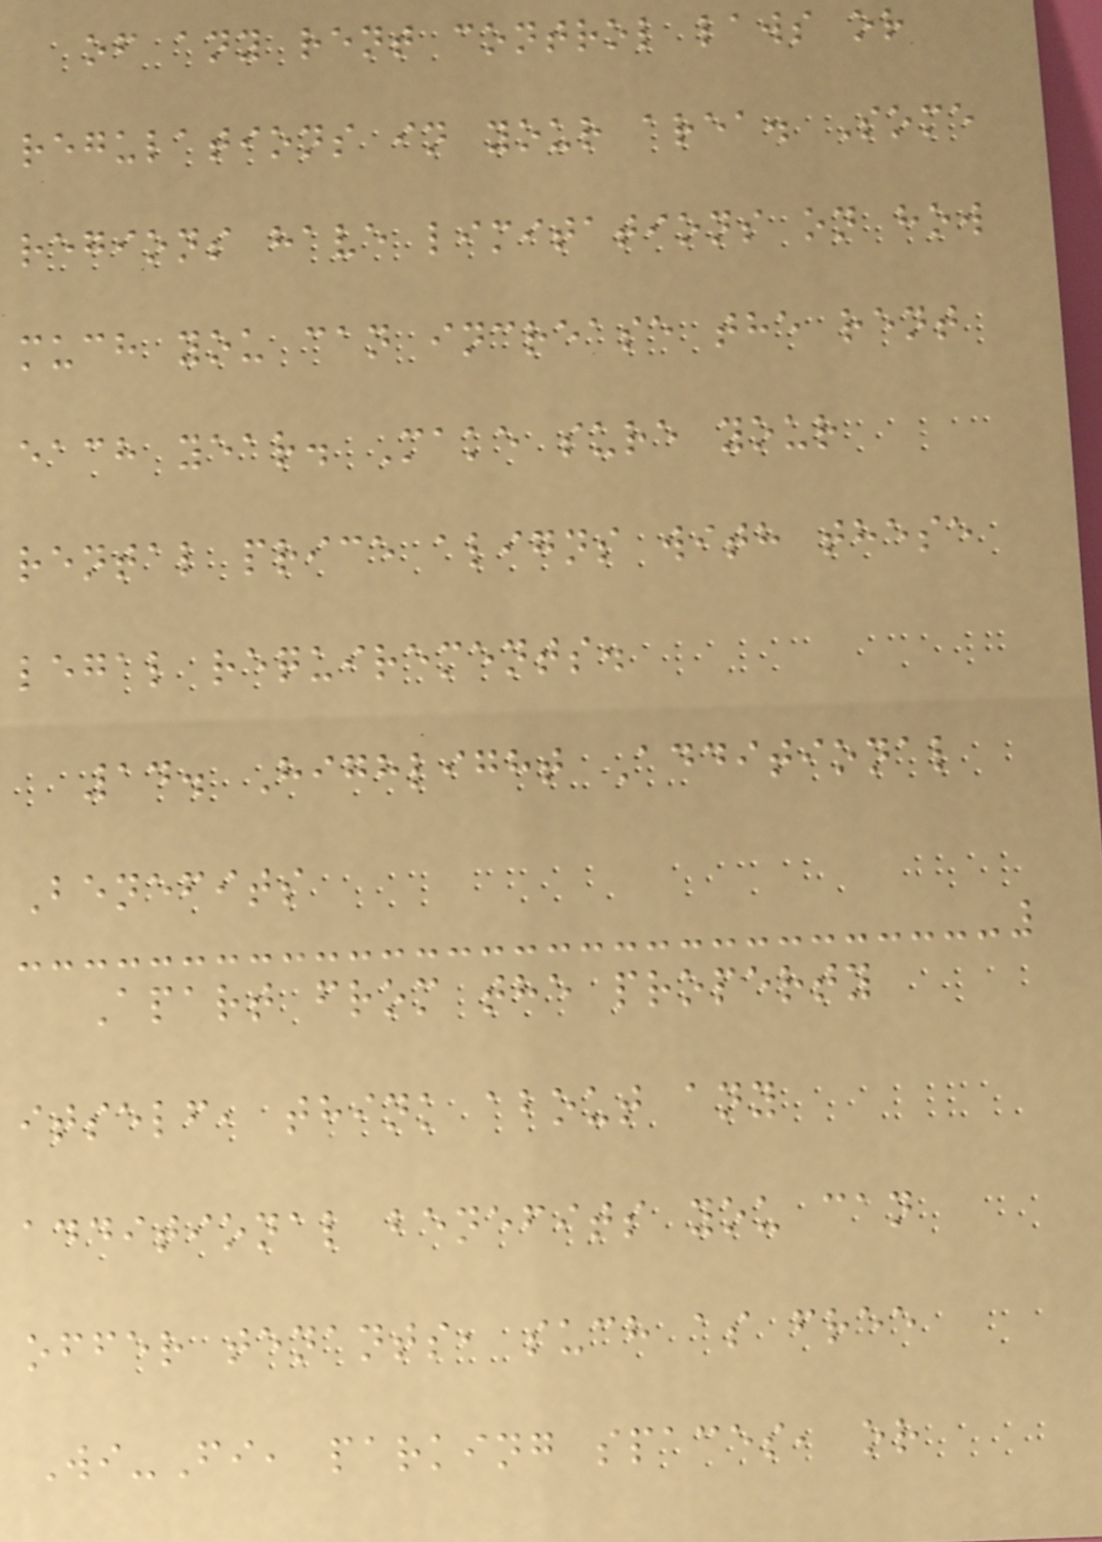of any rent control laws or
regulations in your area. Some
regions have limitations on how
much you can increase the rent
each year. Make sure your
rental price aligns with these
legal requirements.
14. Highlight Additional
Benefits
Apart from the property
itself, think about any
additional benefits you can
offer tenants, such as free
Wi-Fi, parking spaces, or
